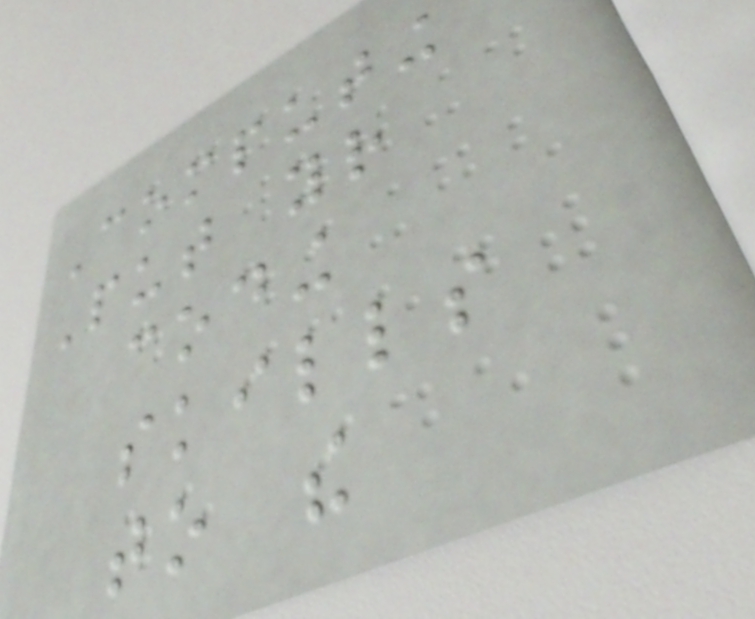Computing
Put your
coding
skills
to the
